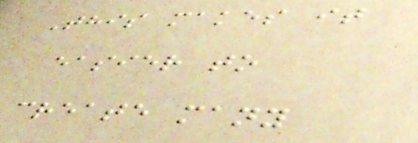This makes it
easier to
create many
